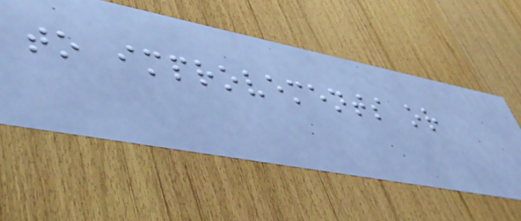to improvements or
